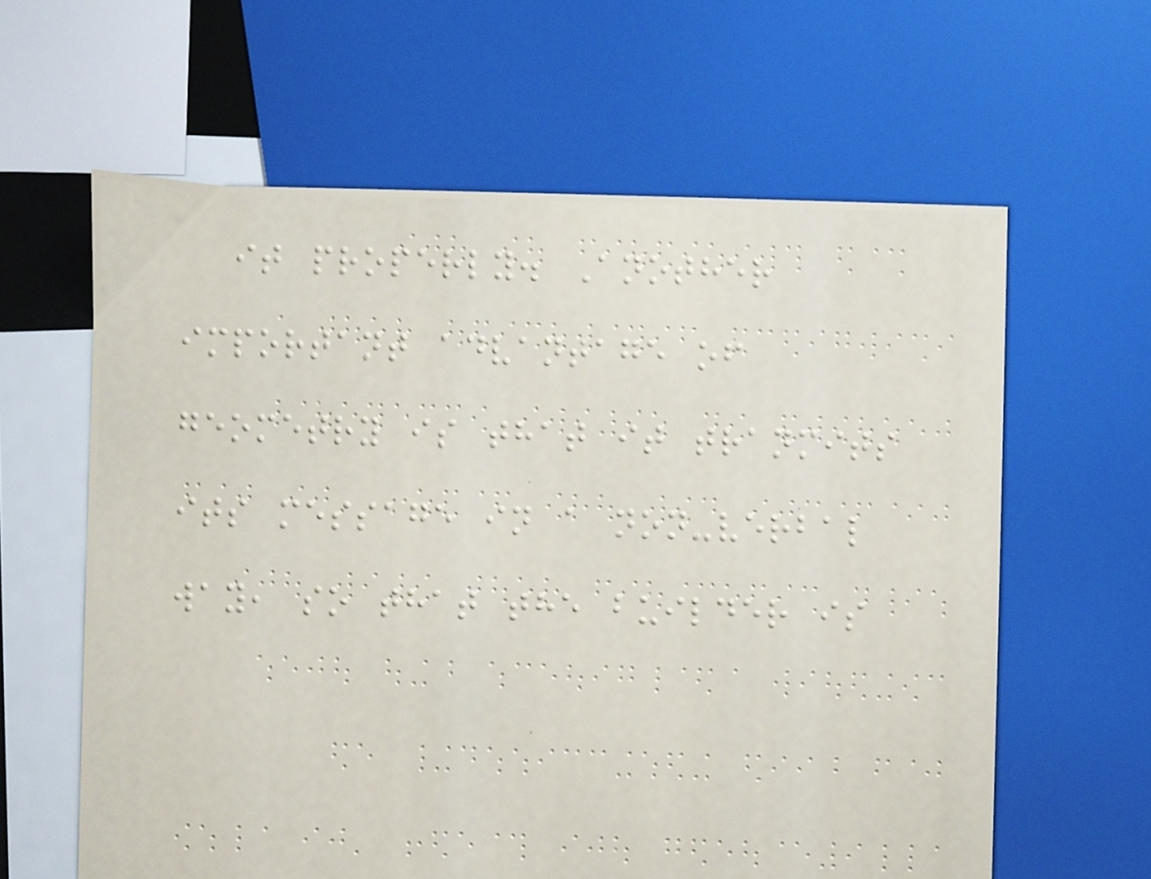it properly. Another
important advantage of
geometry is that it tranmits
its message in a non-verbal
way, so that the builder is
